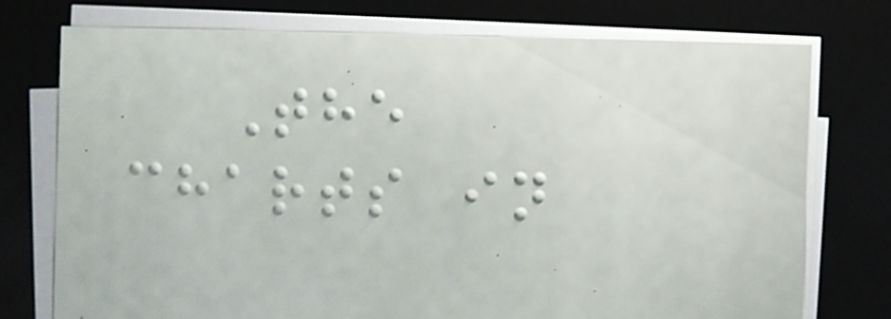The
charts in
